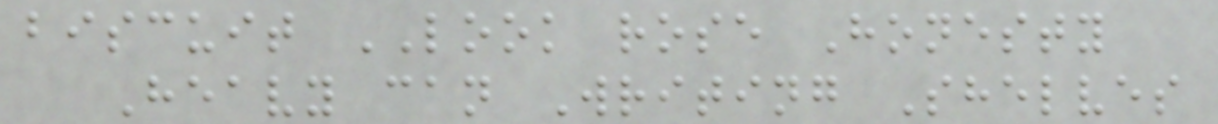biscuit LOOK rose Honesty
Heavy can Writing Shelves
